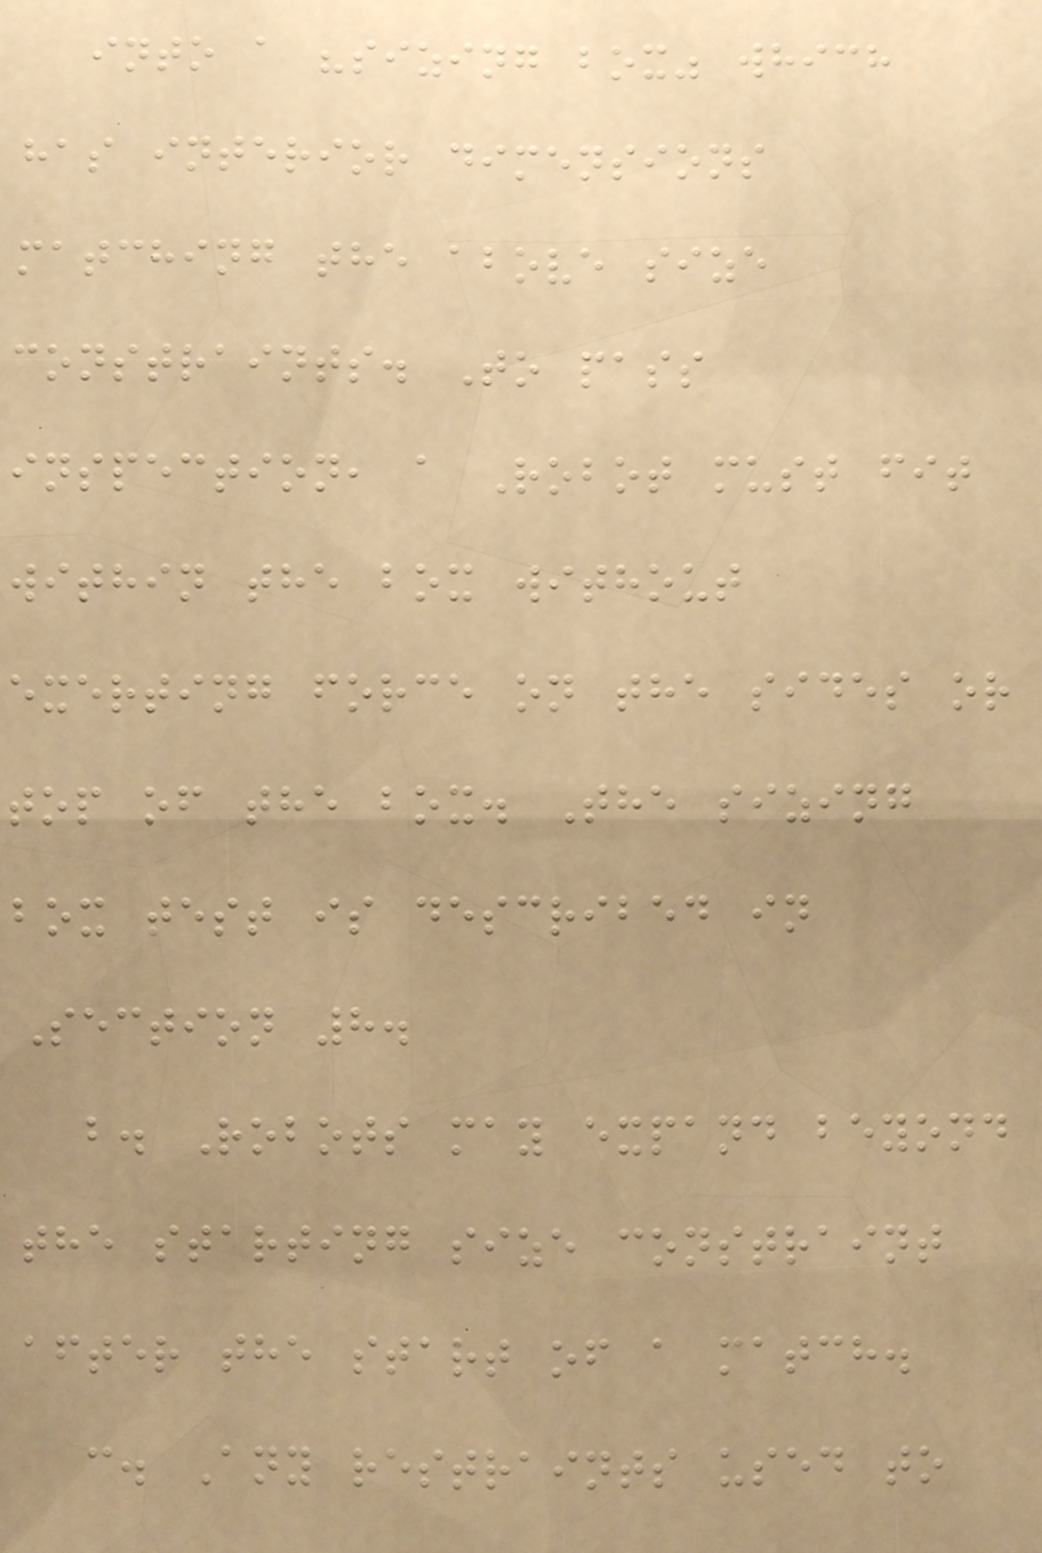into a "sizing box" which
has interior dimensions
matching the above size
constraints. To pass
inspection, a Robot must fit
within the box without
exerting force on the sides or
top of the box. The sizing
box test is described in
Section 8.
b. Robots may expand beyond
the starting size constraint
after the start of a match.
c. Any restraints used to
